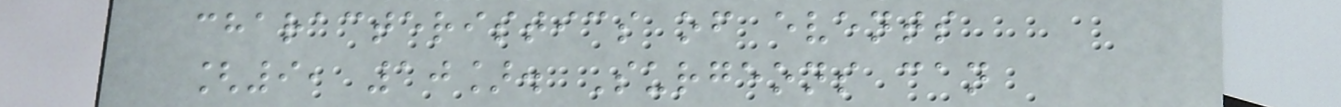characteristics of events
[9, 10]. Surgeons can
